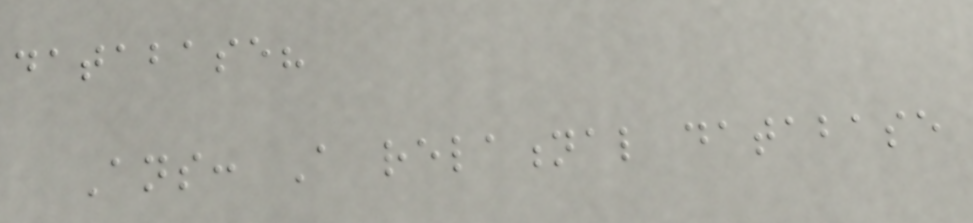database?
Ans: A relational database
